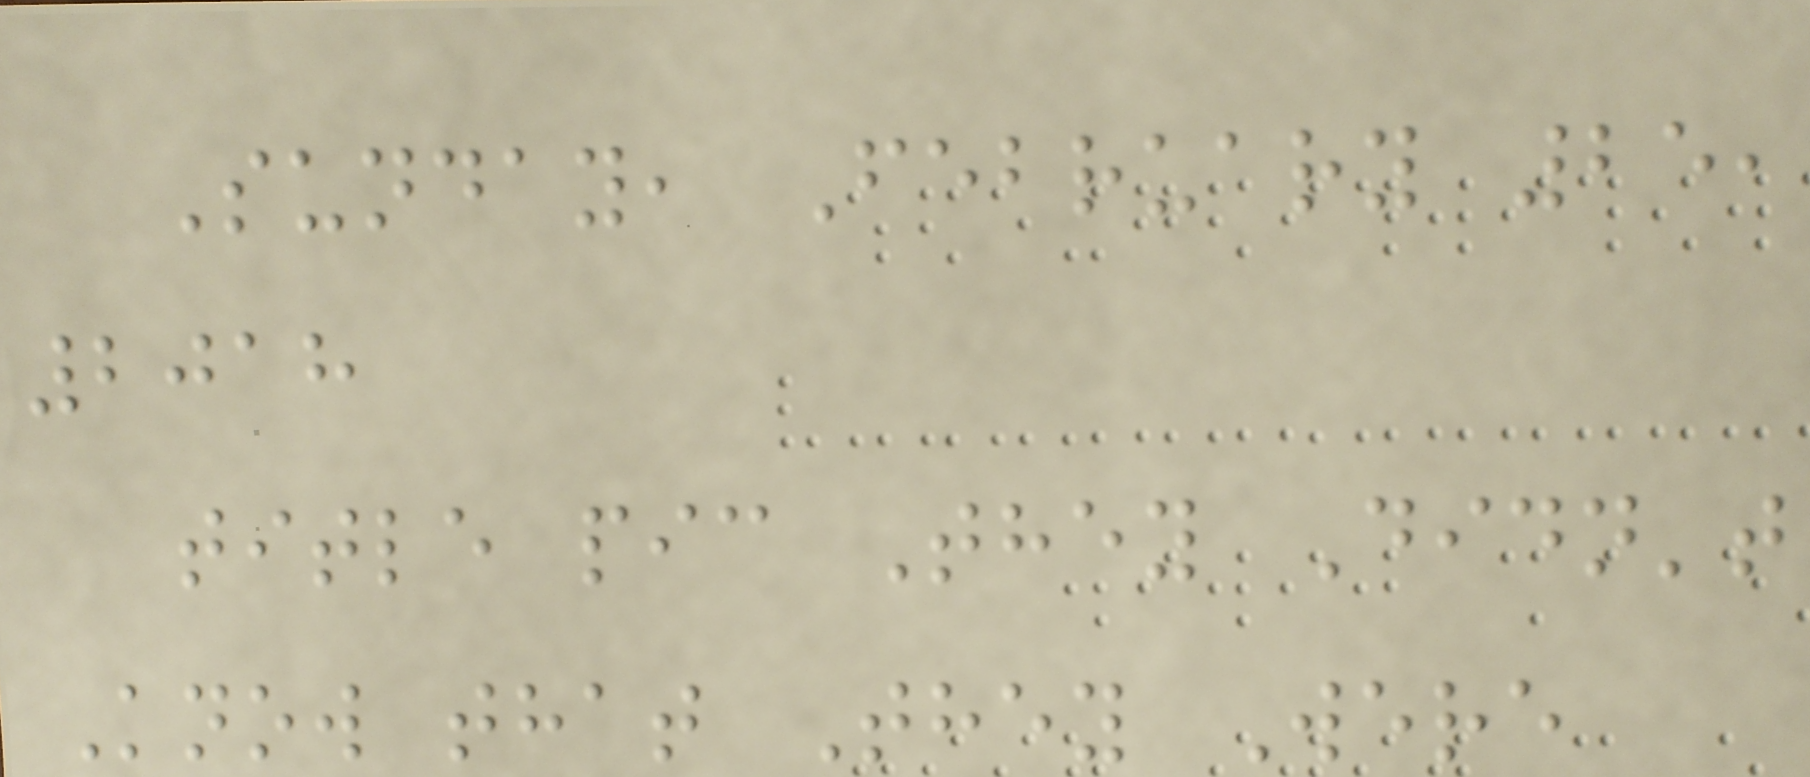Sunday, February 25,
2018
title pic They Didn't
Know that They Were
